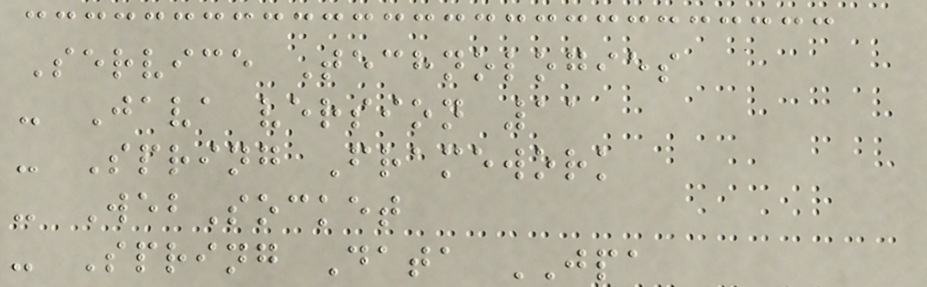Service Technologies
- Java version 11
- Spring Framework
- WebSocket
- Spring Data JPA
